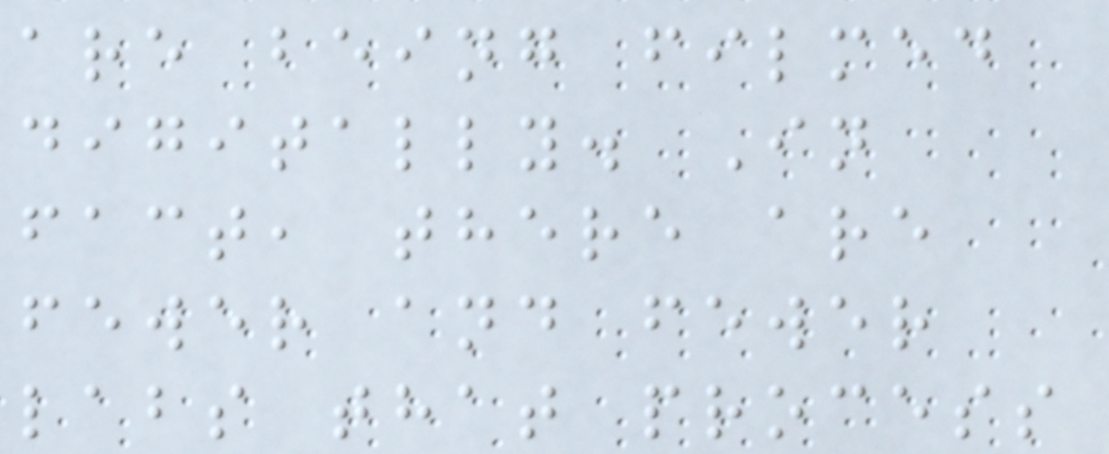are being filmed
digitally. In
fact, there are
fewer and fewer
labs that process
